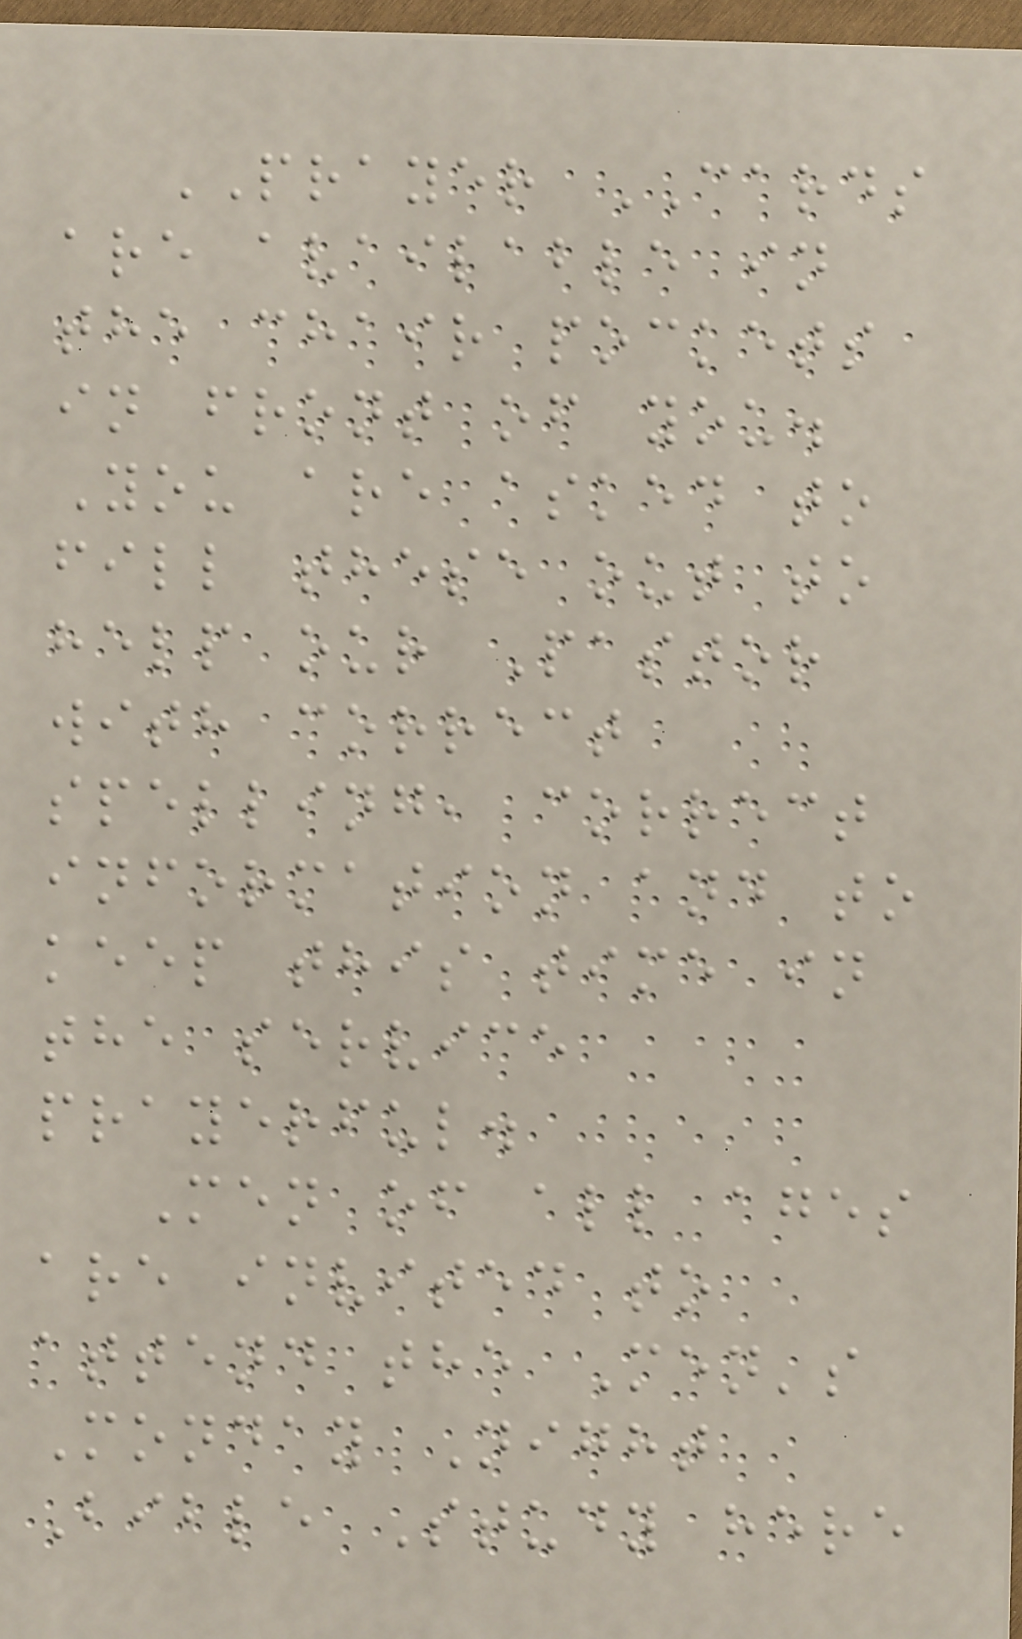PRAYER CARDS
are available in
the chair pockets
in front of you.
You are asked to
fill these out to
help our Pastor
with correct
spelling, correct
information and to
keep this time in
the service
prayerful.
Men of all ages
are invited to
attend the Men's
Monday Night
Bible Study here
